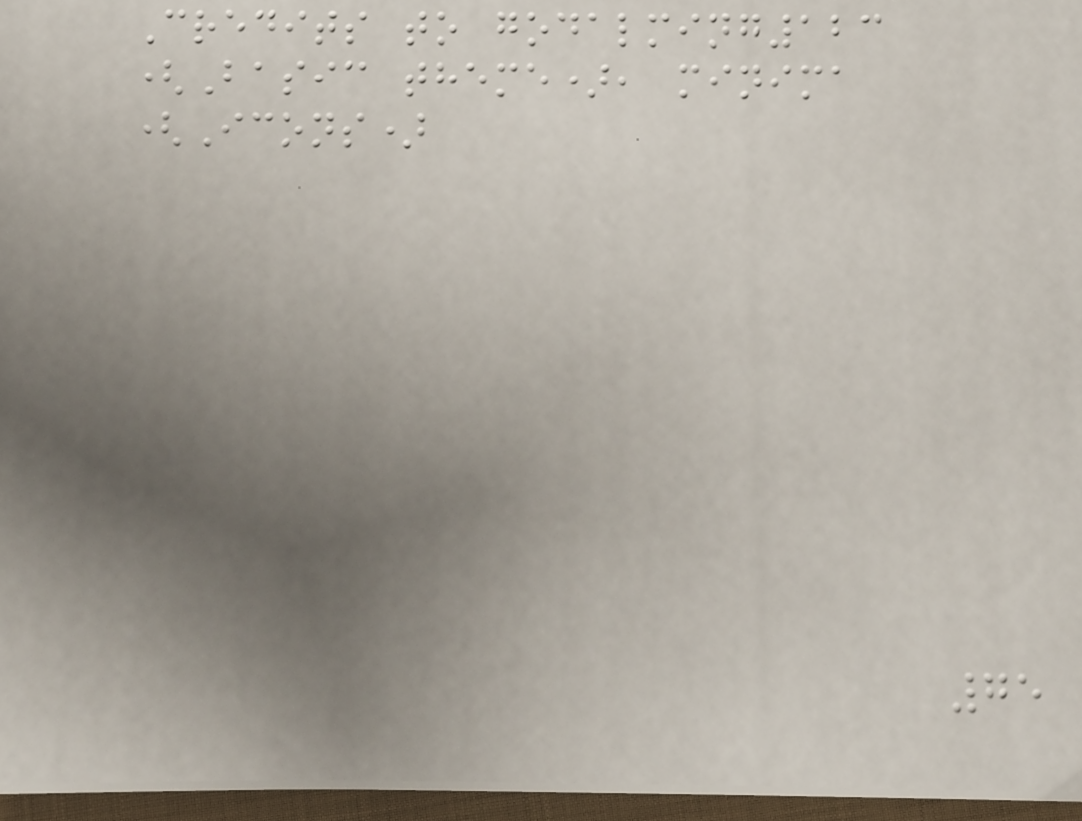Credits to godalming123
(Basic theme), minima
(Icons)
75
